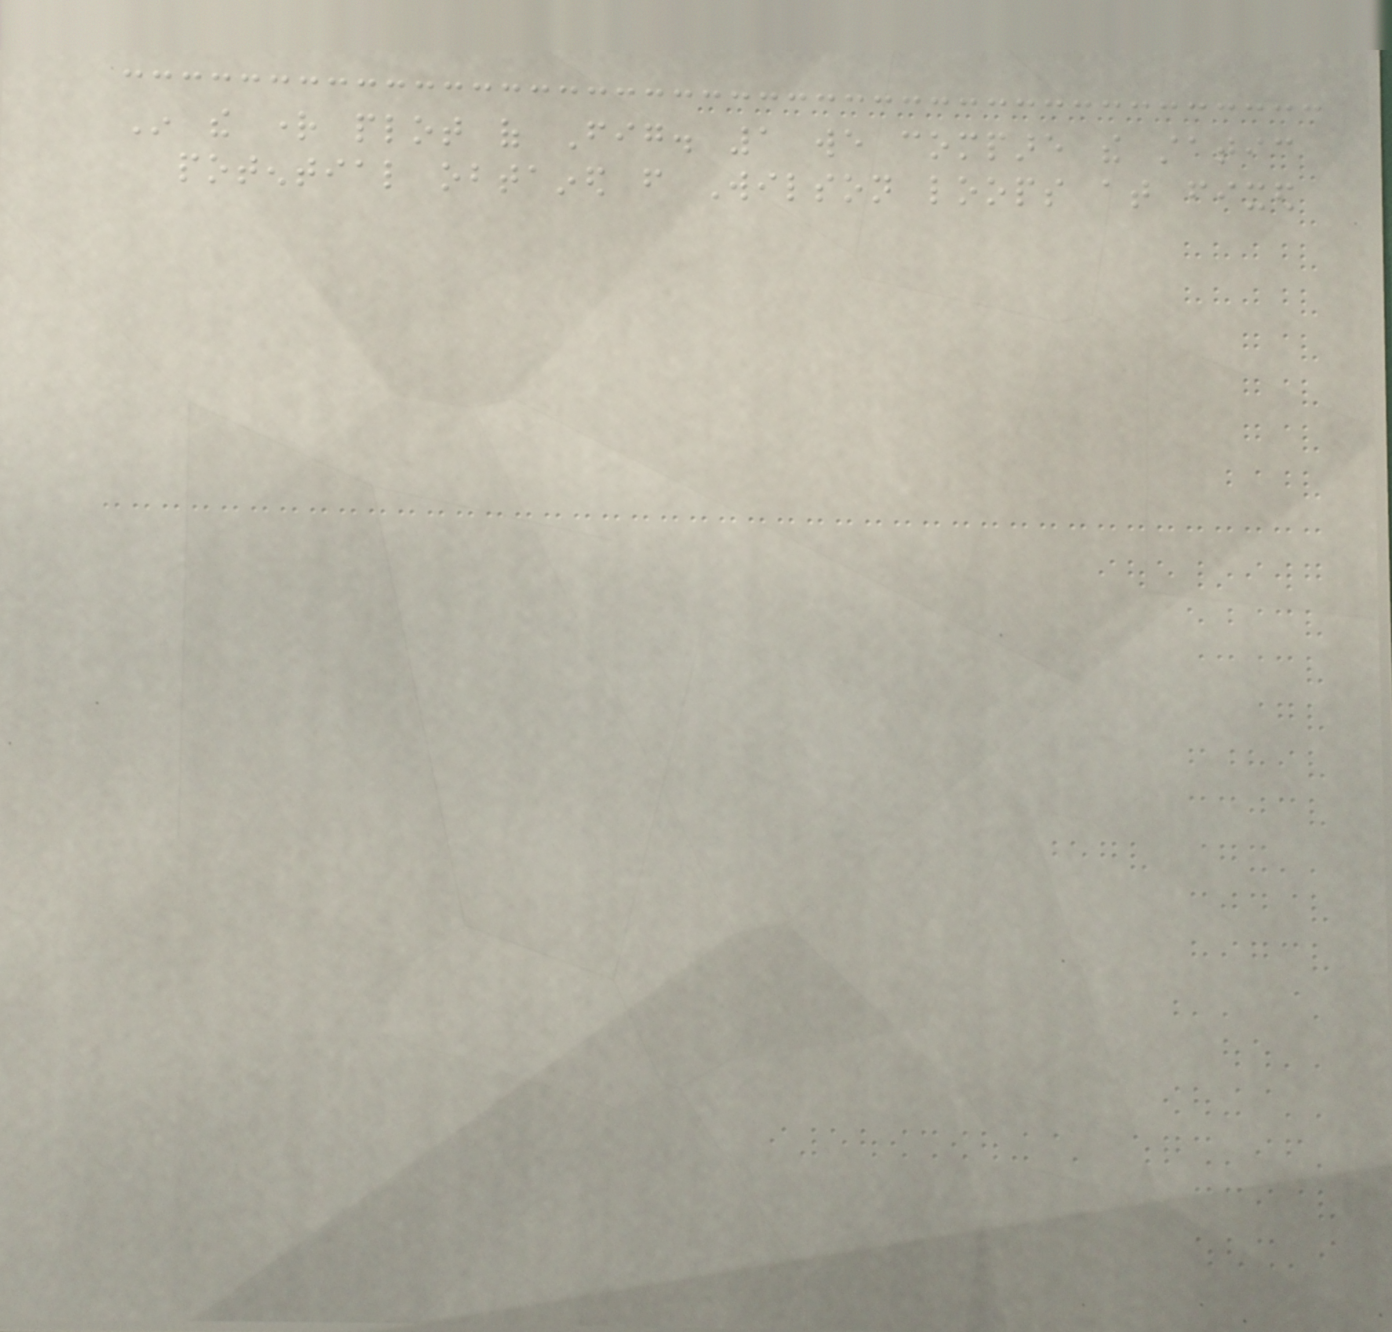In the right plot of Fig. 1 we compare the static
potential obtained from Wilson loops at fixed
